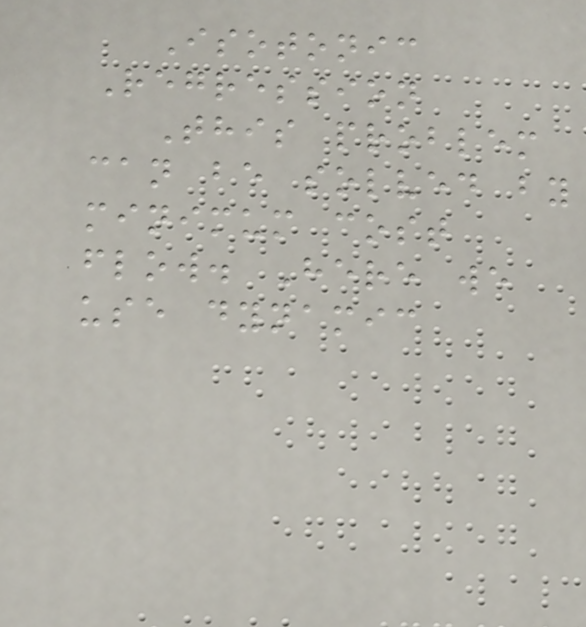Isotonic
Regression
This problem
can be solved by
minimum cost
flow. Here we
use dynamic
